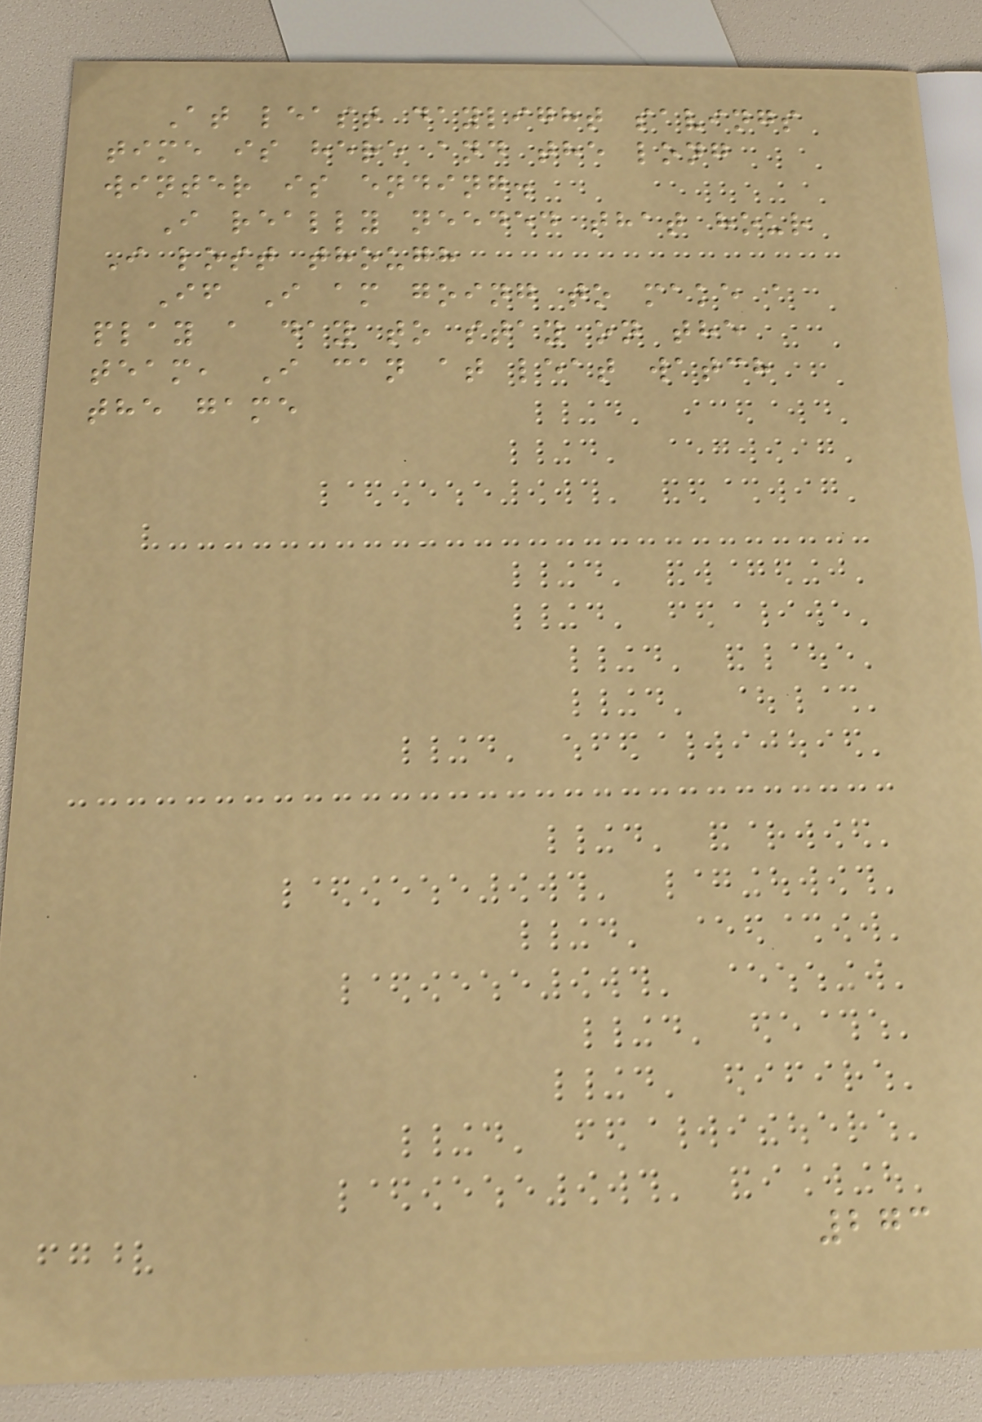At least daylight savings
time is here and the long
winter is ending.
I really needed that hour
I lost though
If I am going to make a
play a day to stay on the
team, I can at leat watch
the game
273
